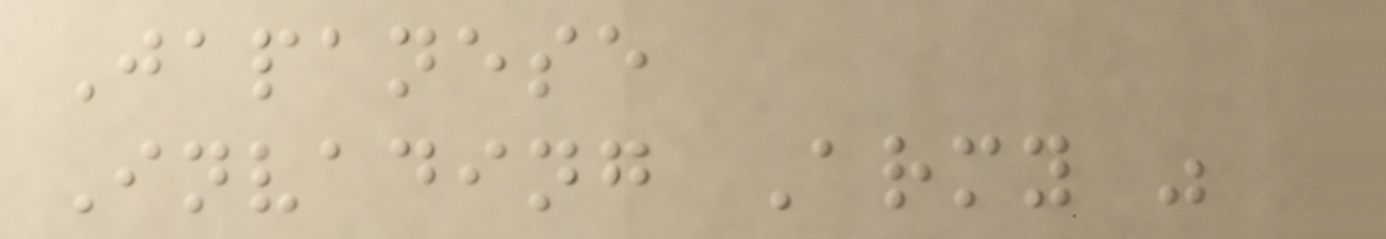Japanese
Invading Army "
